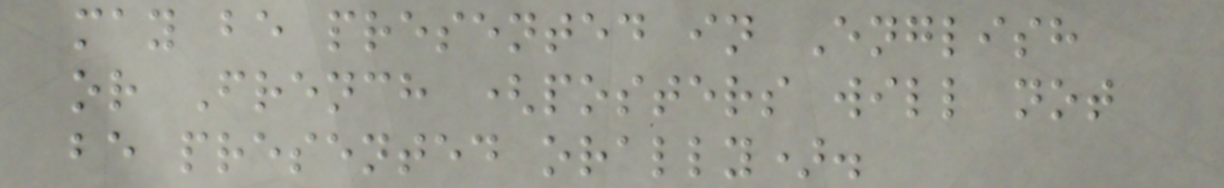may be presented in English
or French (posters will not
be presented orally).
